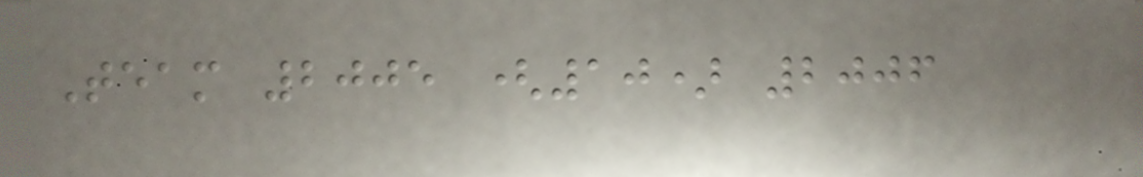Team 2005 (10) 2006
